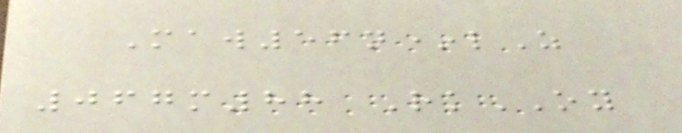Maw56n*lZ
067m88 RkOY
